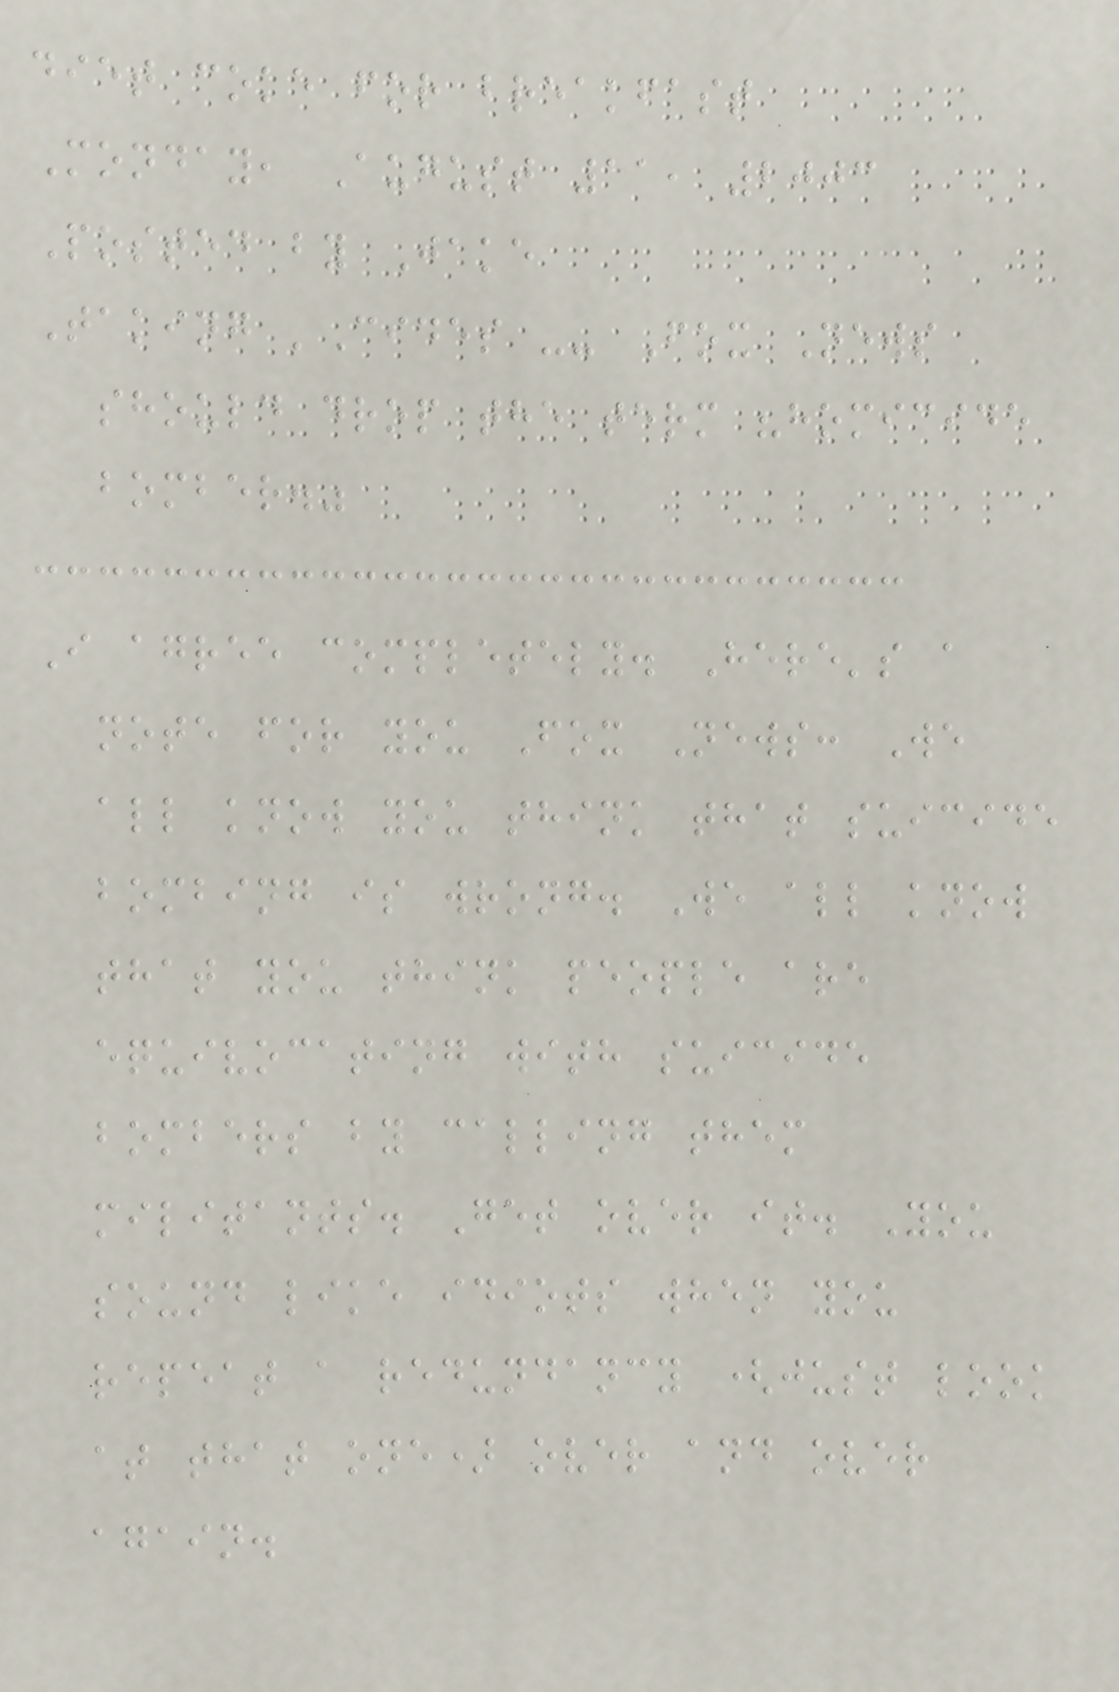diet coke for breakfast
Monday, August 11, 2003
Posted by Jake
Taking 'Cides -- Fox News
should drop the term "homicide
bomber."
I agree completely. Here's a
note for you Fox News: We
all know you think that suicide
bombing is wrong. We all know
that you think people are
equivocating with suicide
bombers by calling them
militants. Get over it. You
sound like idiots when you
repeat a redundancy (just look
at that one) over and over
again.
